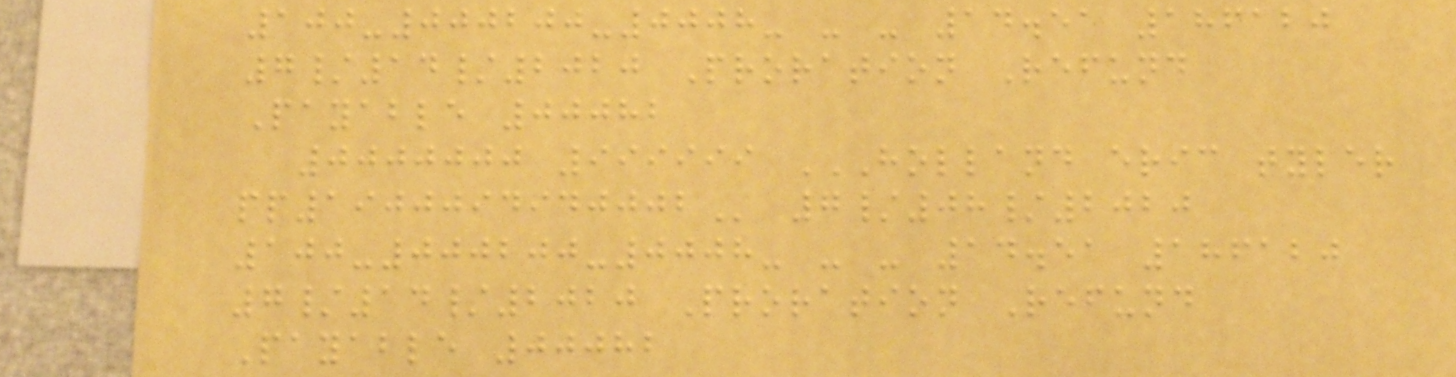100-000200-0008- - - 14.51 186120
7/14/2020 Proration Refund
Payable 00082
0000000 999999 HOLLAND ERIC TYLER
PP1900094940002 7/08/2020
100-000200-0008- - - 14.51 186120
7/14/2020 Proration Refund
Payable 00082
